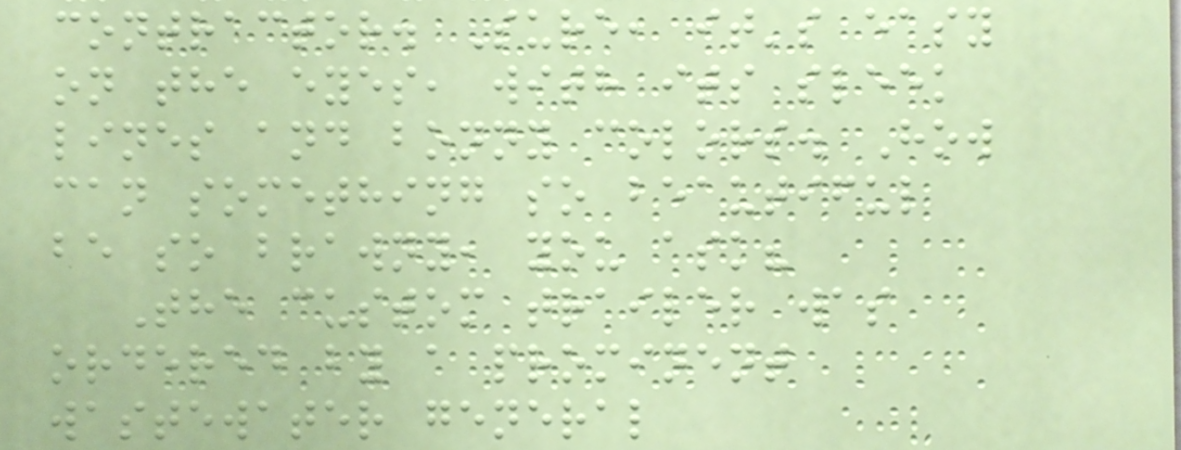contractor. Sure, it's easy
on the eyes, with its sleek
lines and bonny colors. How
can something so beautiful
be so brawny, you ask?
The custom trailer was
ordered by a prominent
wastewater general
